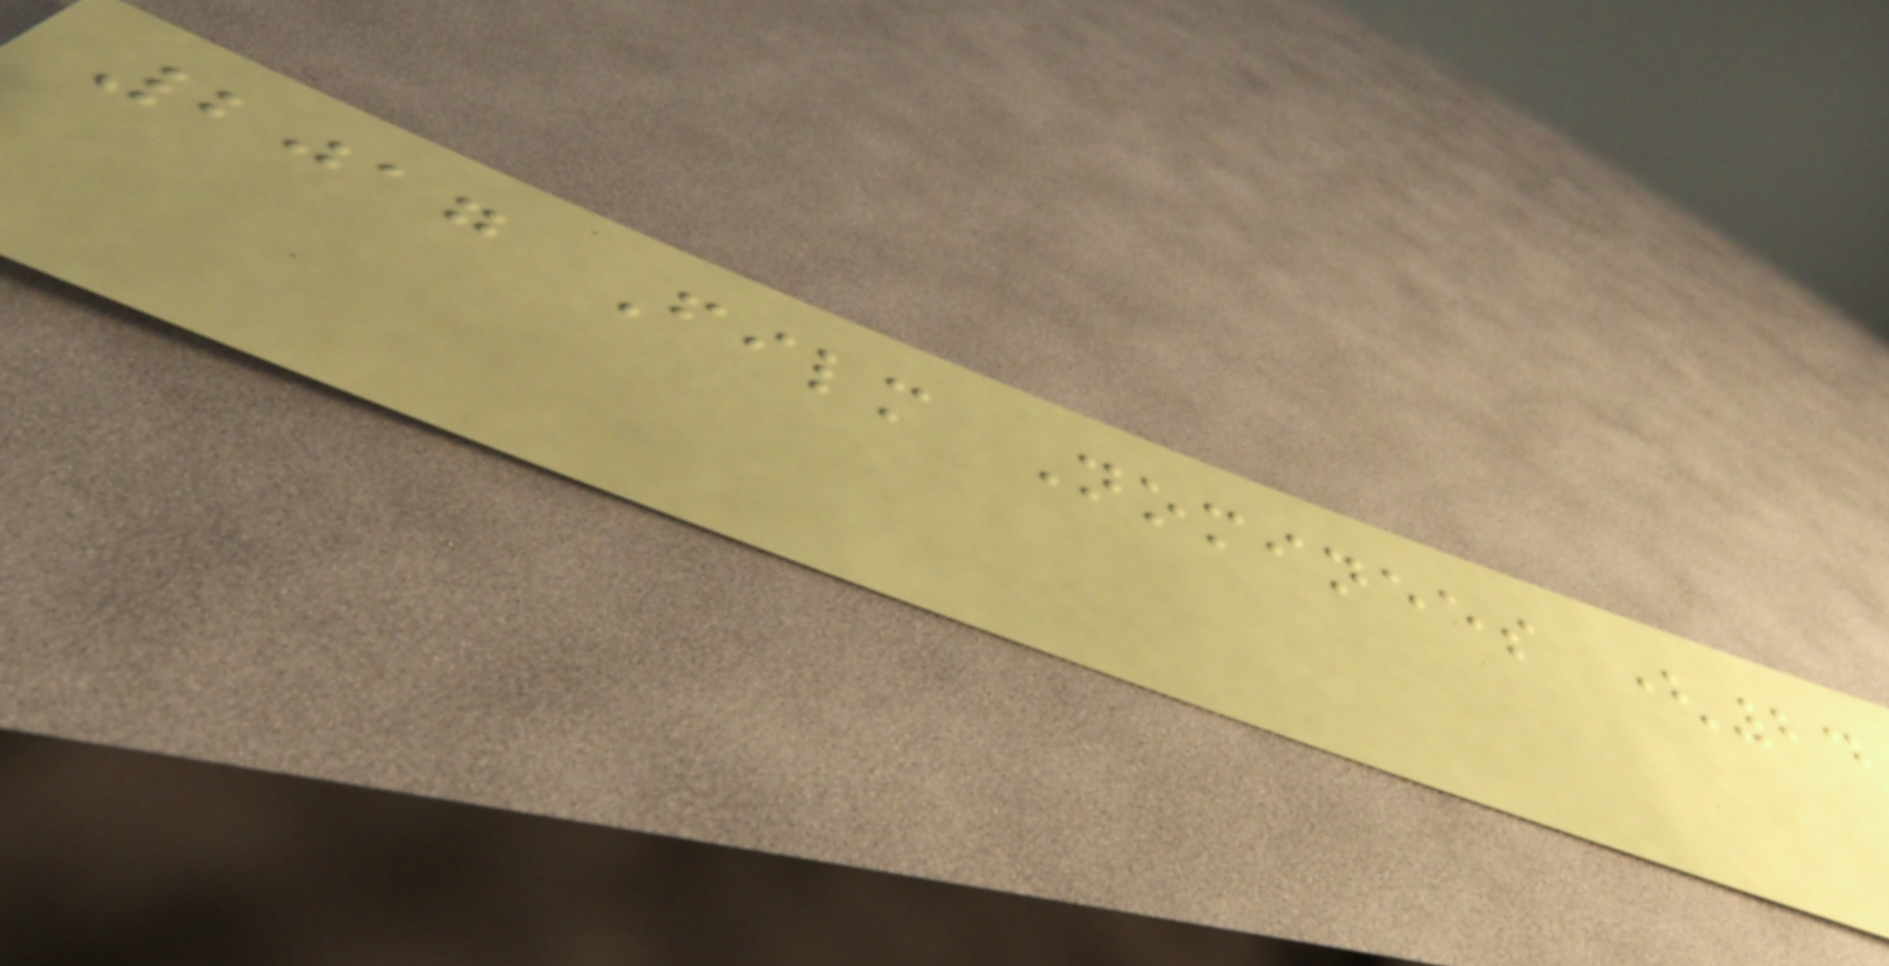2017 Film Nominees (24
